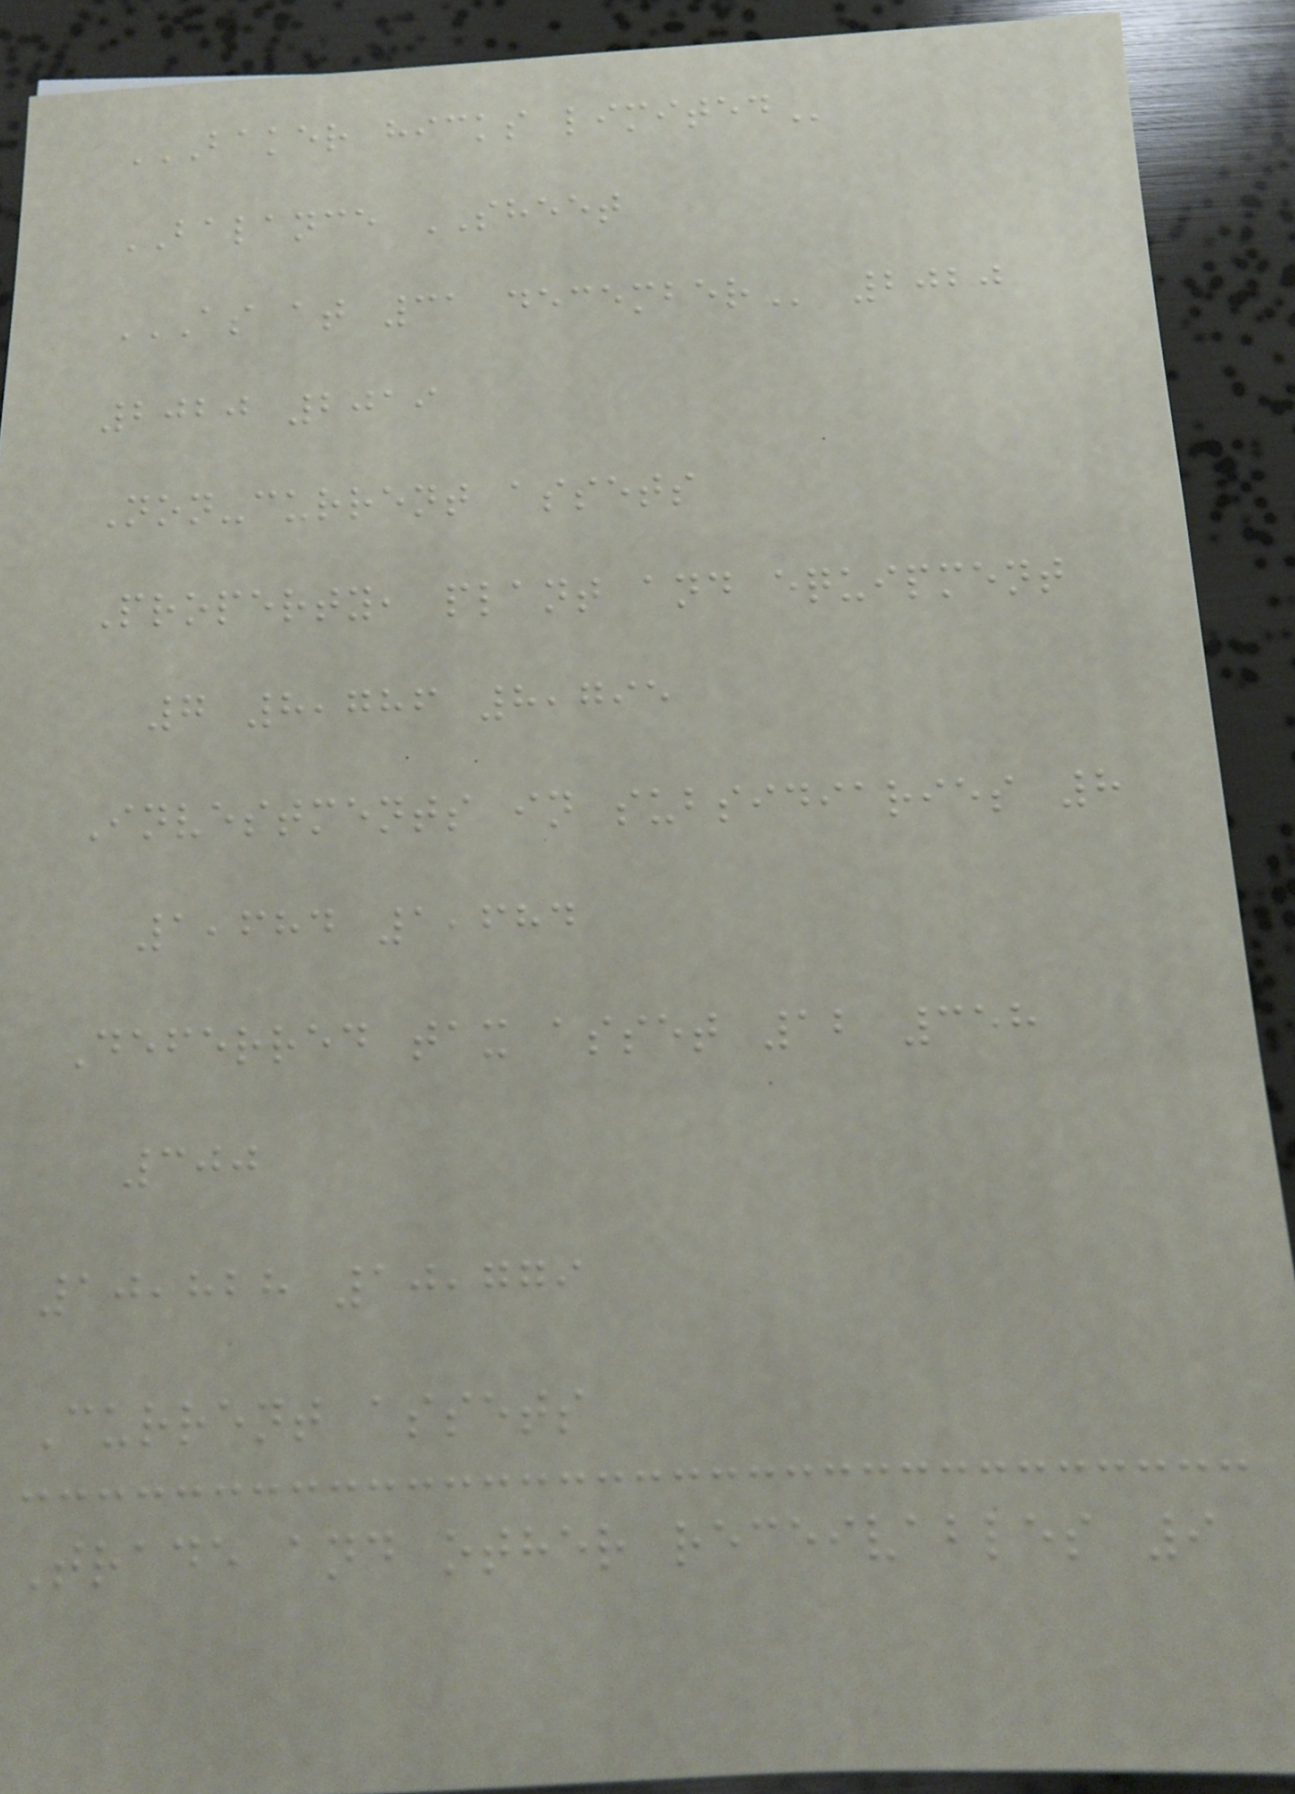BAKER HICKS LIMITED
BALANCE SHEET
AS AT 31 DECEMBER 2020
2020 2019
Non-current assets
Property, plant and equipment
7 8,786 8,795
Investments in subsidiaries 8
1,684 1,684
Deferred tax asset 12 358
300
10,828 10,779
Current assets
Trade and other receivables 9
